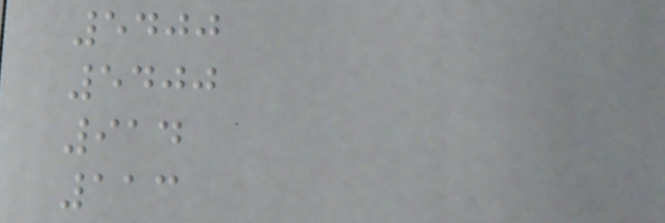5400
5400
914
113
